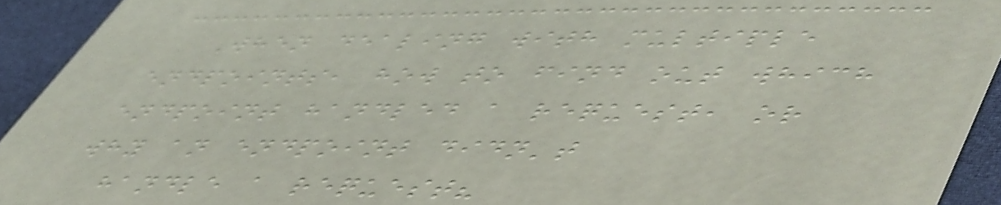When dealing with multiple
endpoints, how to find out which
endpoint handled a request, or
why an endpoint didn't
handle a request?
